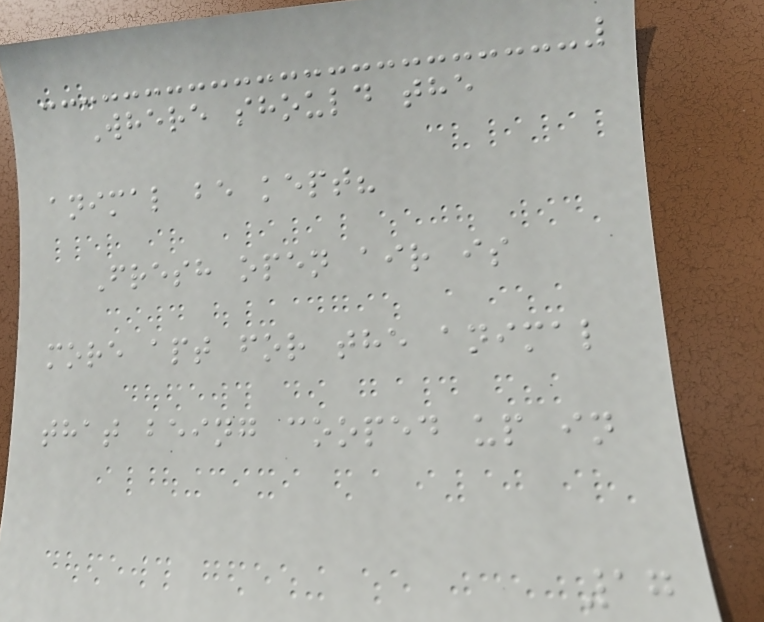Where should the
animal be kept?
Fresh open air is
more apt for the animal
that being cooped up in
17
